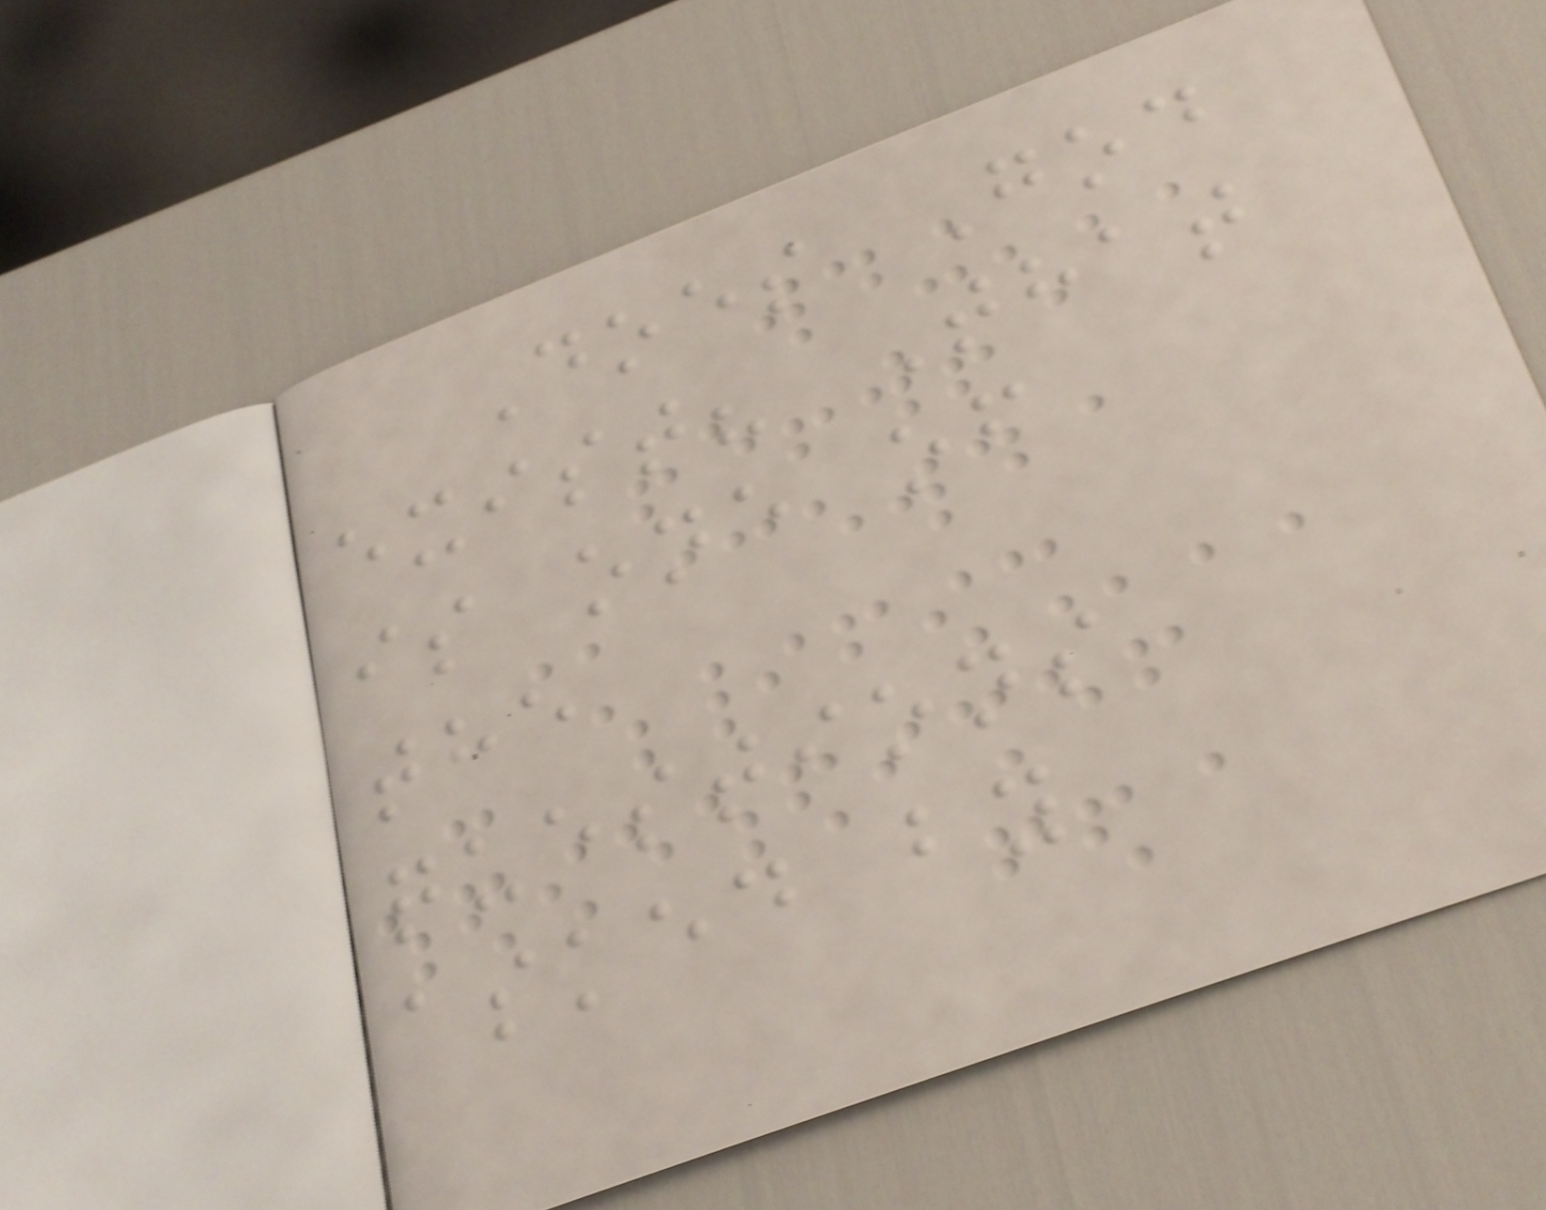Does God
exist? That
is one of
the
questions
asked by
